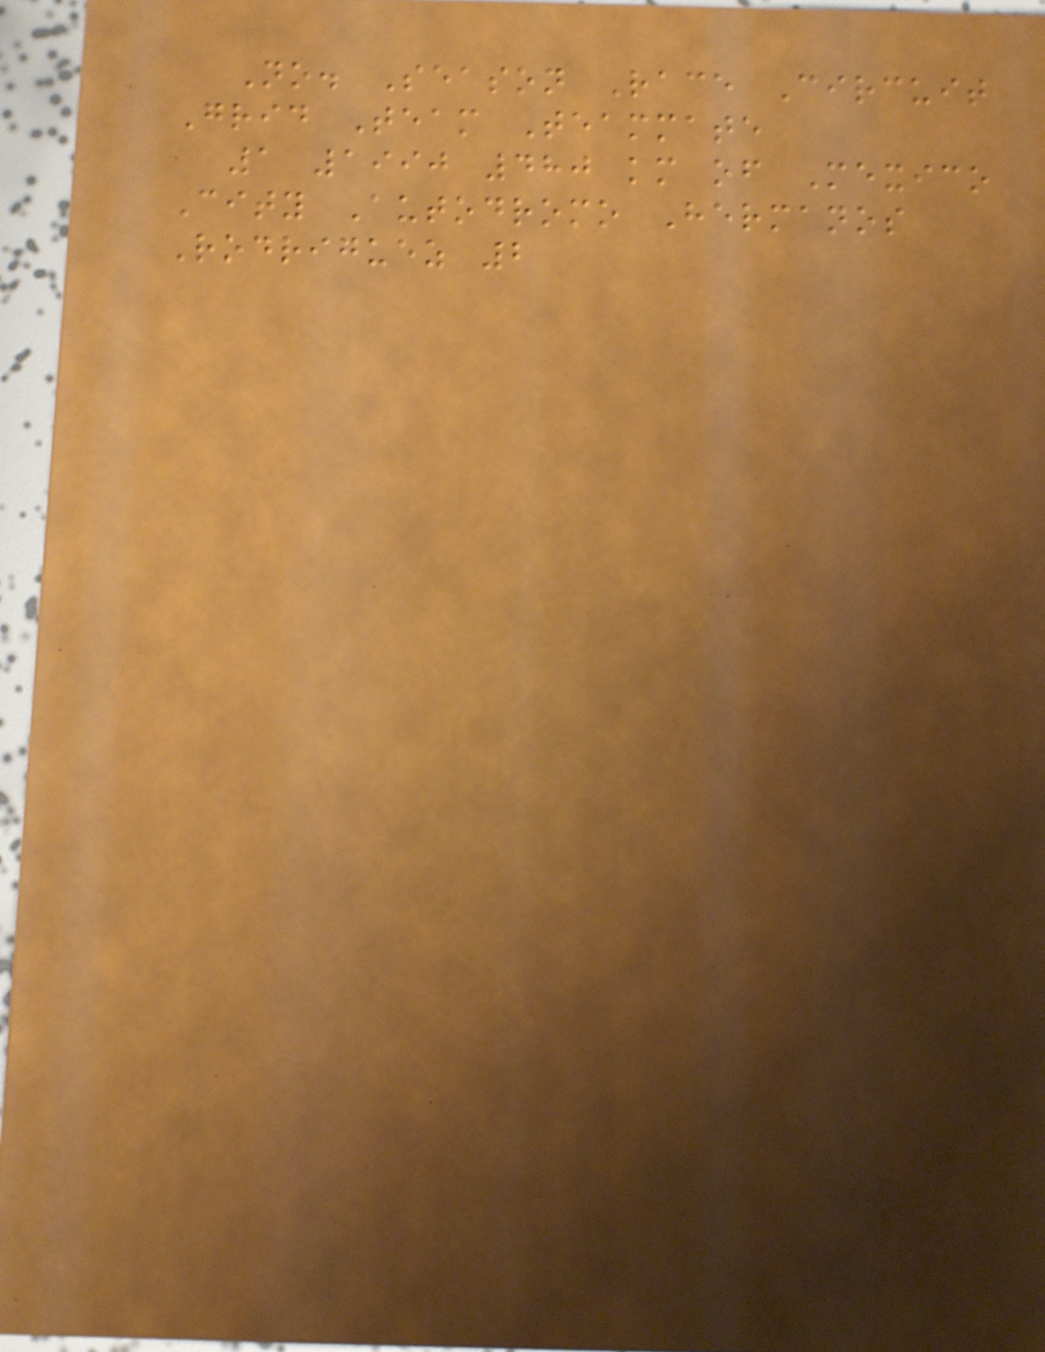No. Season Race Circuit
Grid Team Teammate
1 1990 480 km of Mexico
City Autodromo Hermanos
Rodriguez 2
